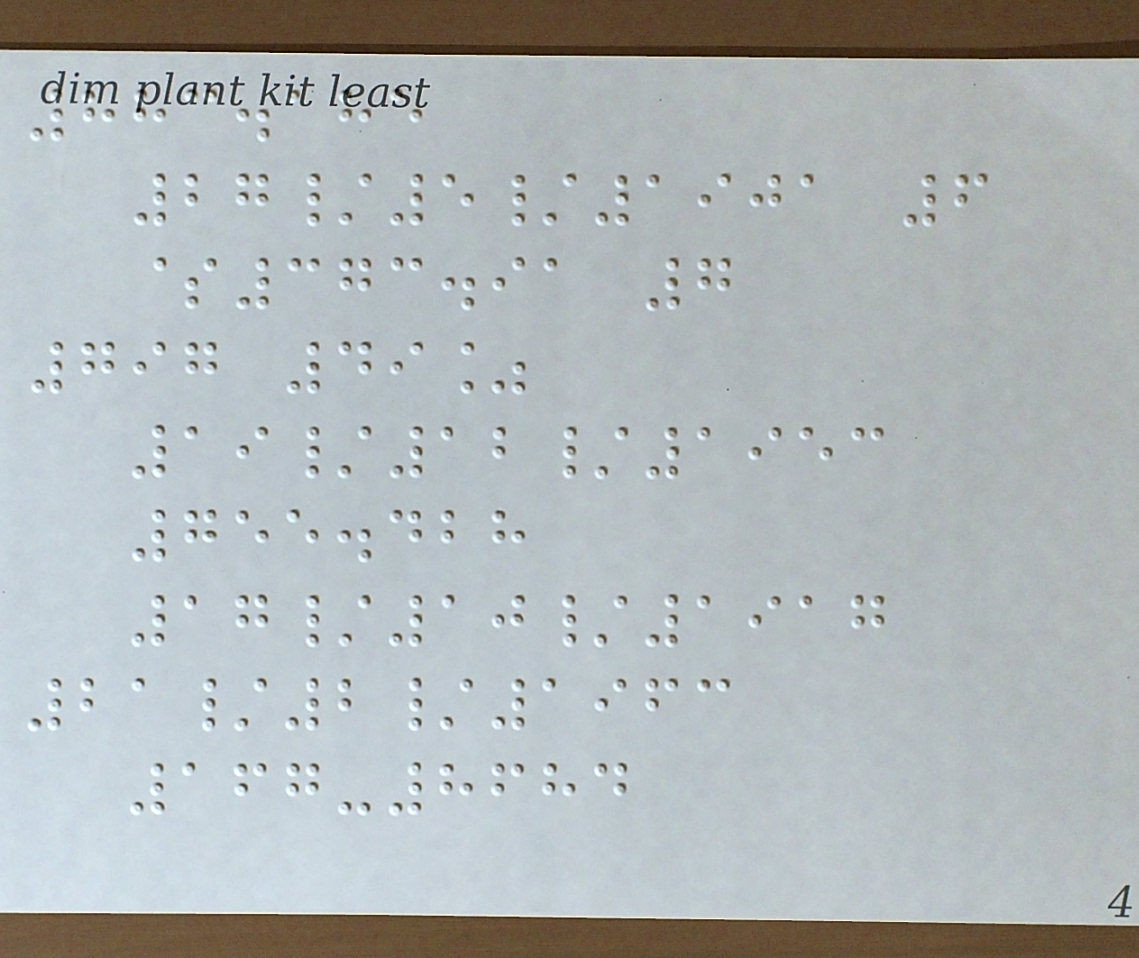883.185
27/5/1901 6
$373.91 7
797 49%
19/12/1953
755.428
17/10/1917
21/2/1963
167-8684
